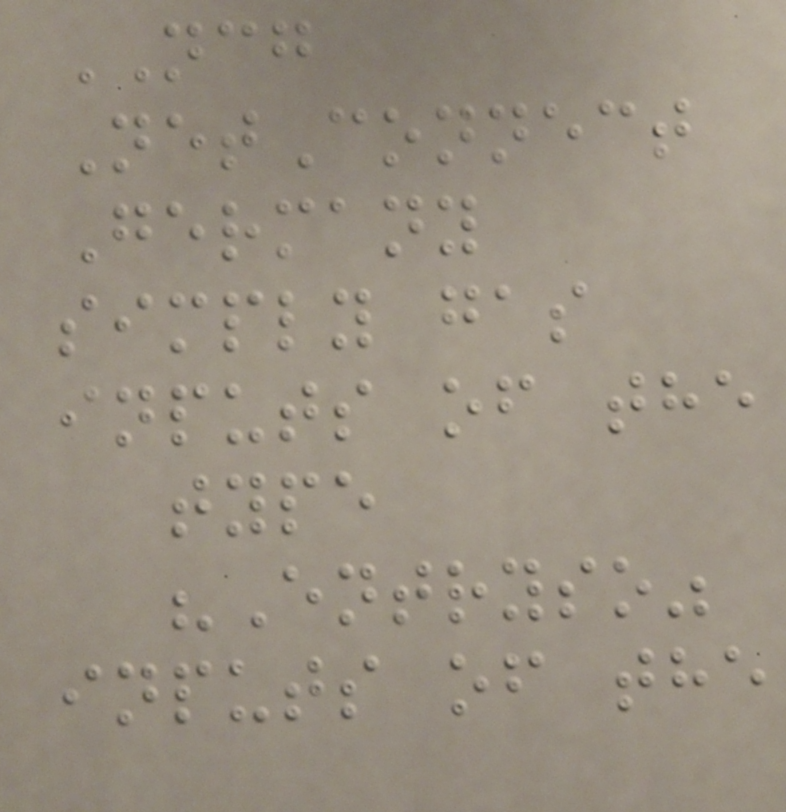NCG
NetConnect
Germany
simply gas
inputs of the
type
"Entryso"
inputs of the
